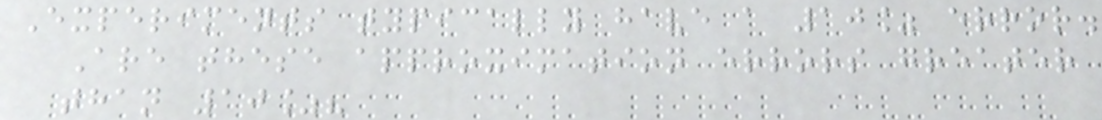Experiments typically have a 10% error.
Are these approximation errors greater
than 10%?
